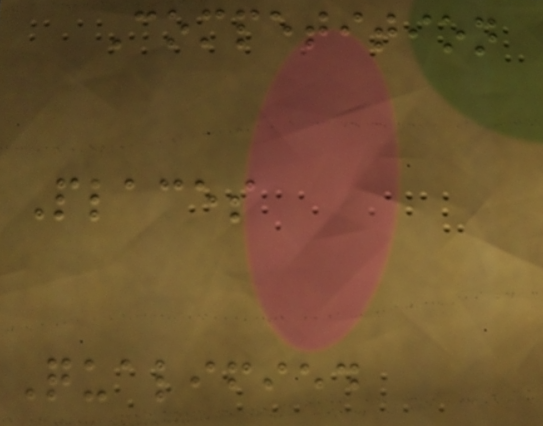Competition
Places
Qualified
